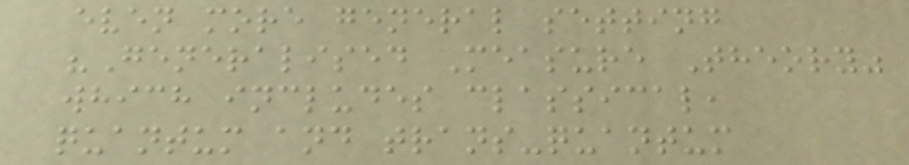even more general setting
"Generalised Measure Theory"
which includes classical,
quantum and trans-quantum
